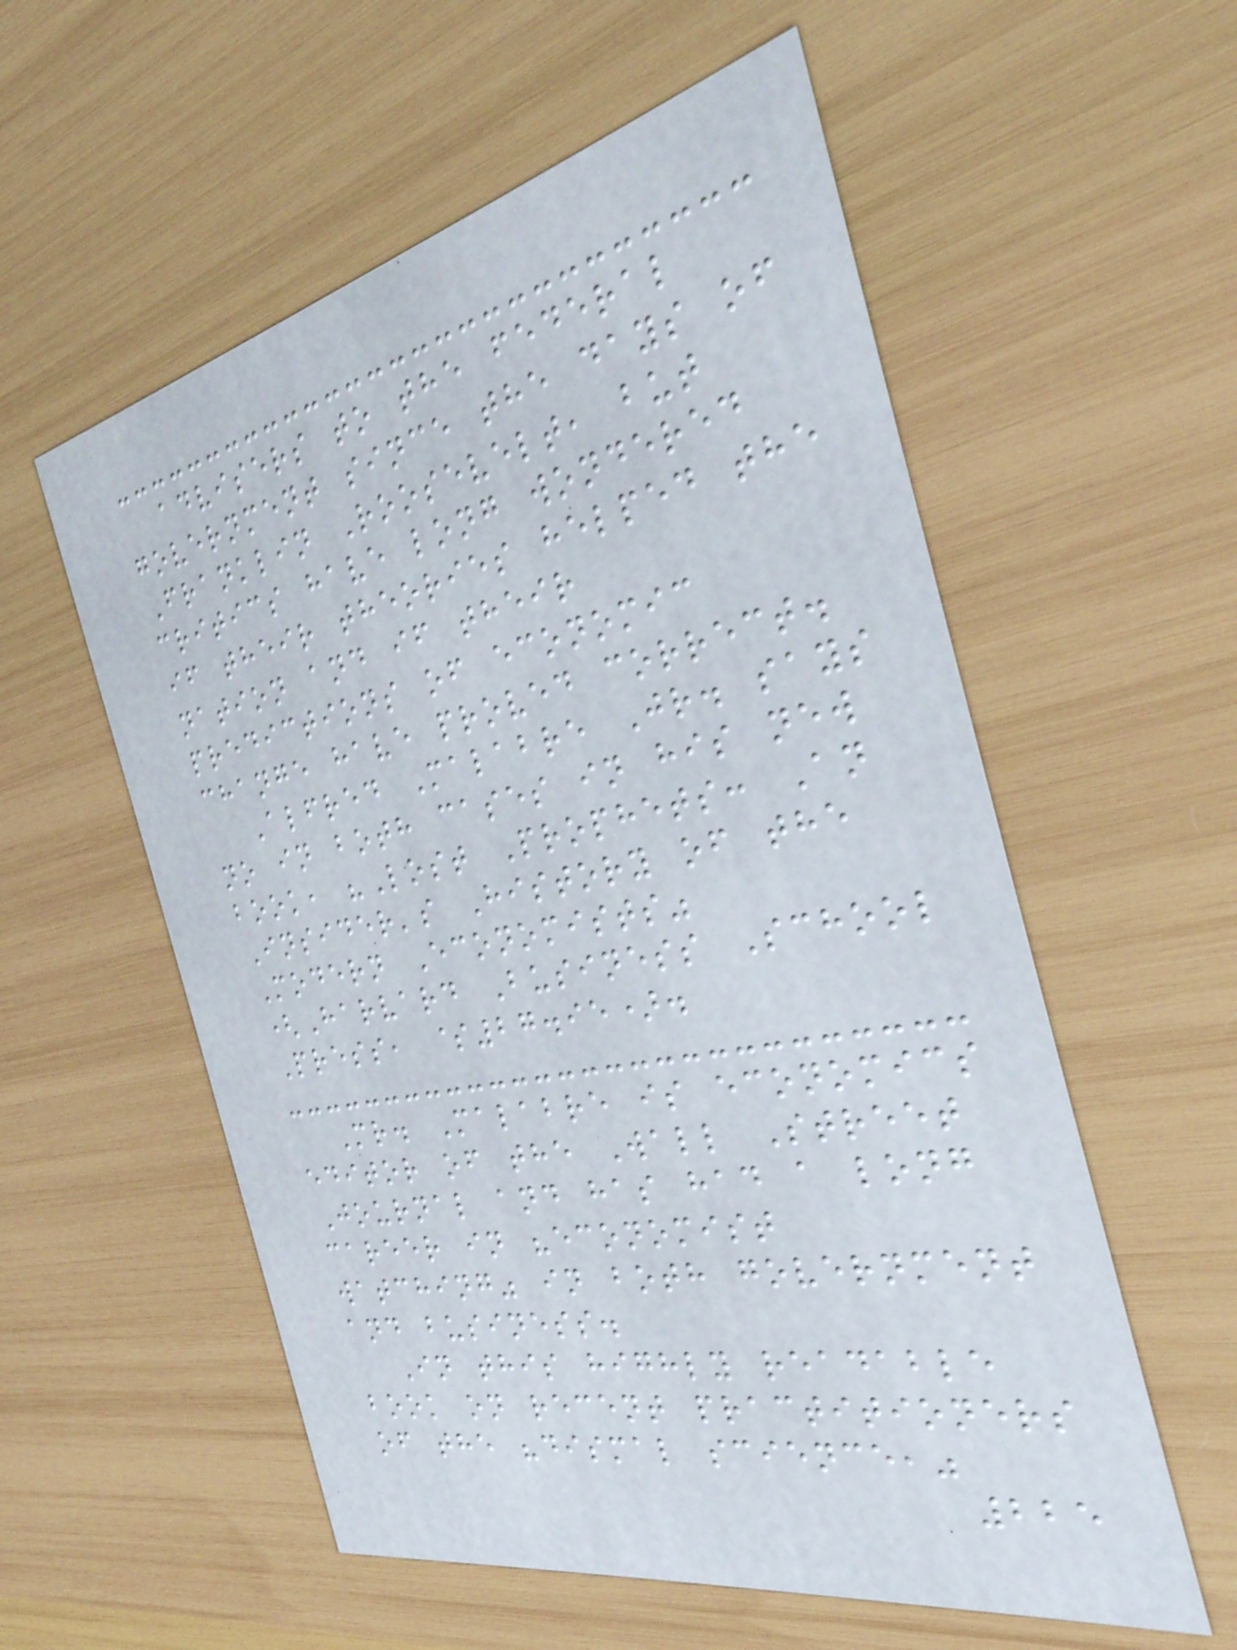advisers to the federal
government since the days of
Franklin Roosevelt, but
critics have long wondered
if their theories helped the
nation and if their
predictions of economic
change have proved correct.
Alfred Malabre Jr. says
no in both cases in his new
book, "Lost Prophets: An
Insider's History of the
Modern Economists"
(Harvard Business School
Press, $27.95).
Mr. Malabre is economics
editor of the Wall Street
Journal and has had a long
career in "economist
watching" in both government
and business.
In this highly readable
book on recent practitioners
of the "dismal science,"
225
